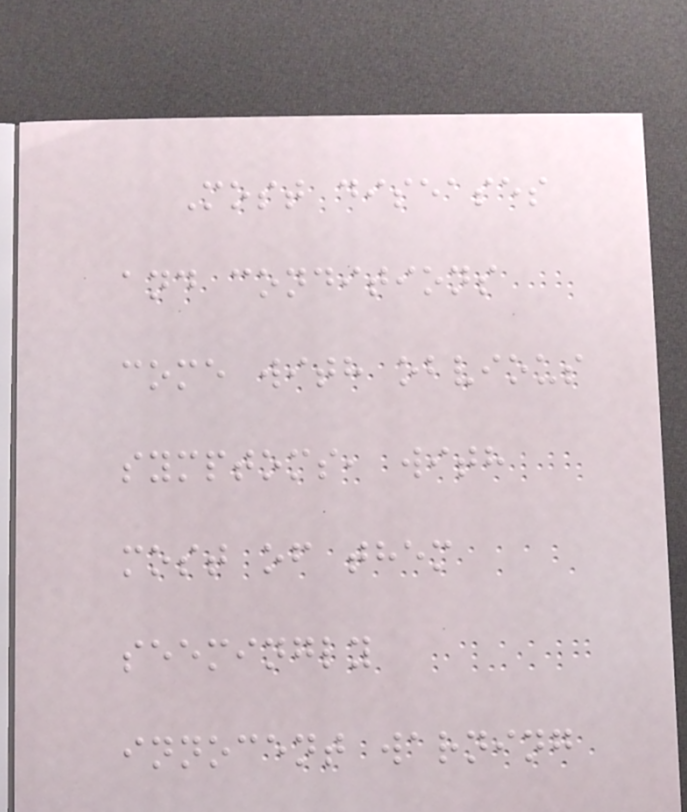Most diseases
and conditions
come with obvious
symptoms, with
most of them
seemingly
innocent warning
